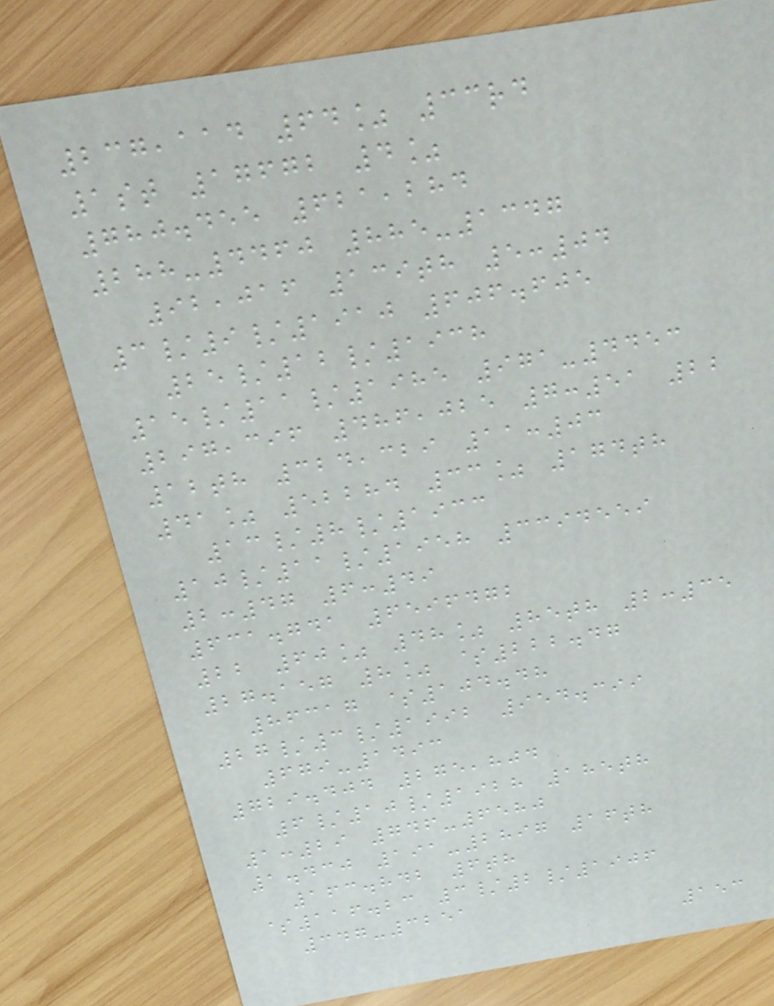237,114 64% 33rd
1st 17672 4%
780.455 621,284
288-4460 885-1347
92,016 139th 5:04
3/9/1910 606.605
25/12/1938
15/11/1985 971-4453
297,396 486,025 7:51 22
12th 324,329 11:03
41% 52284 33% 174th
13/8/1933
10/11/1958 3394559
2:47 6:49
631.741 6596472
22 60% 48% 85th 2:35
27.157 8% $222.47
86317 $104.48
27/3/1992 954.399
679-1493
729.404 275,804
6/10/1928 185th
1:29 746-6580
1.430 191-2897 16th
163.842 6th
$116.23 3/2/1906
347-3251
153
